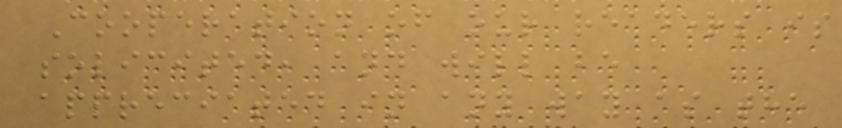Cooperation of our readers is
solicited, and will be
appreciated in any way as the
